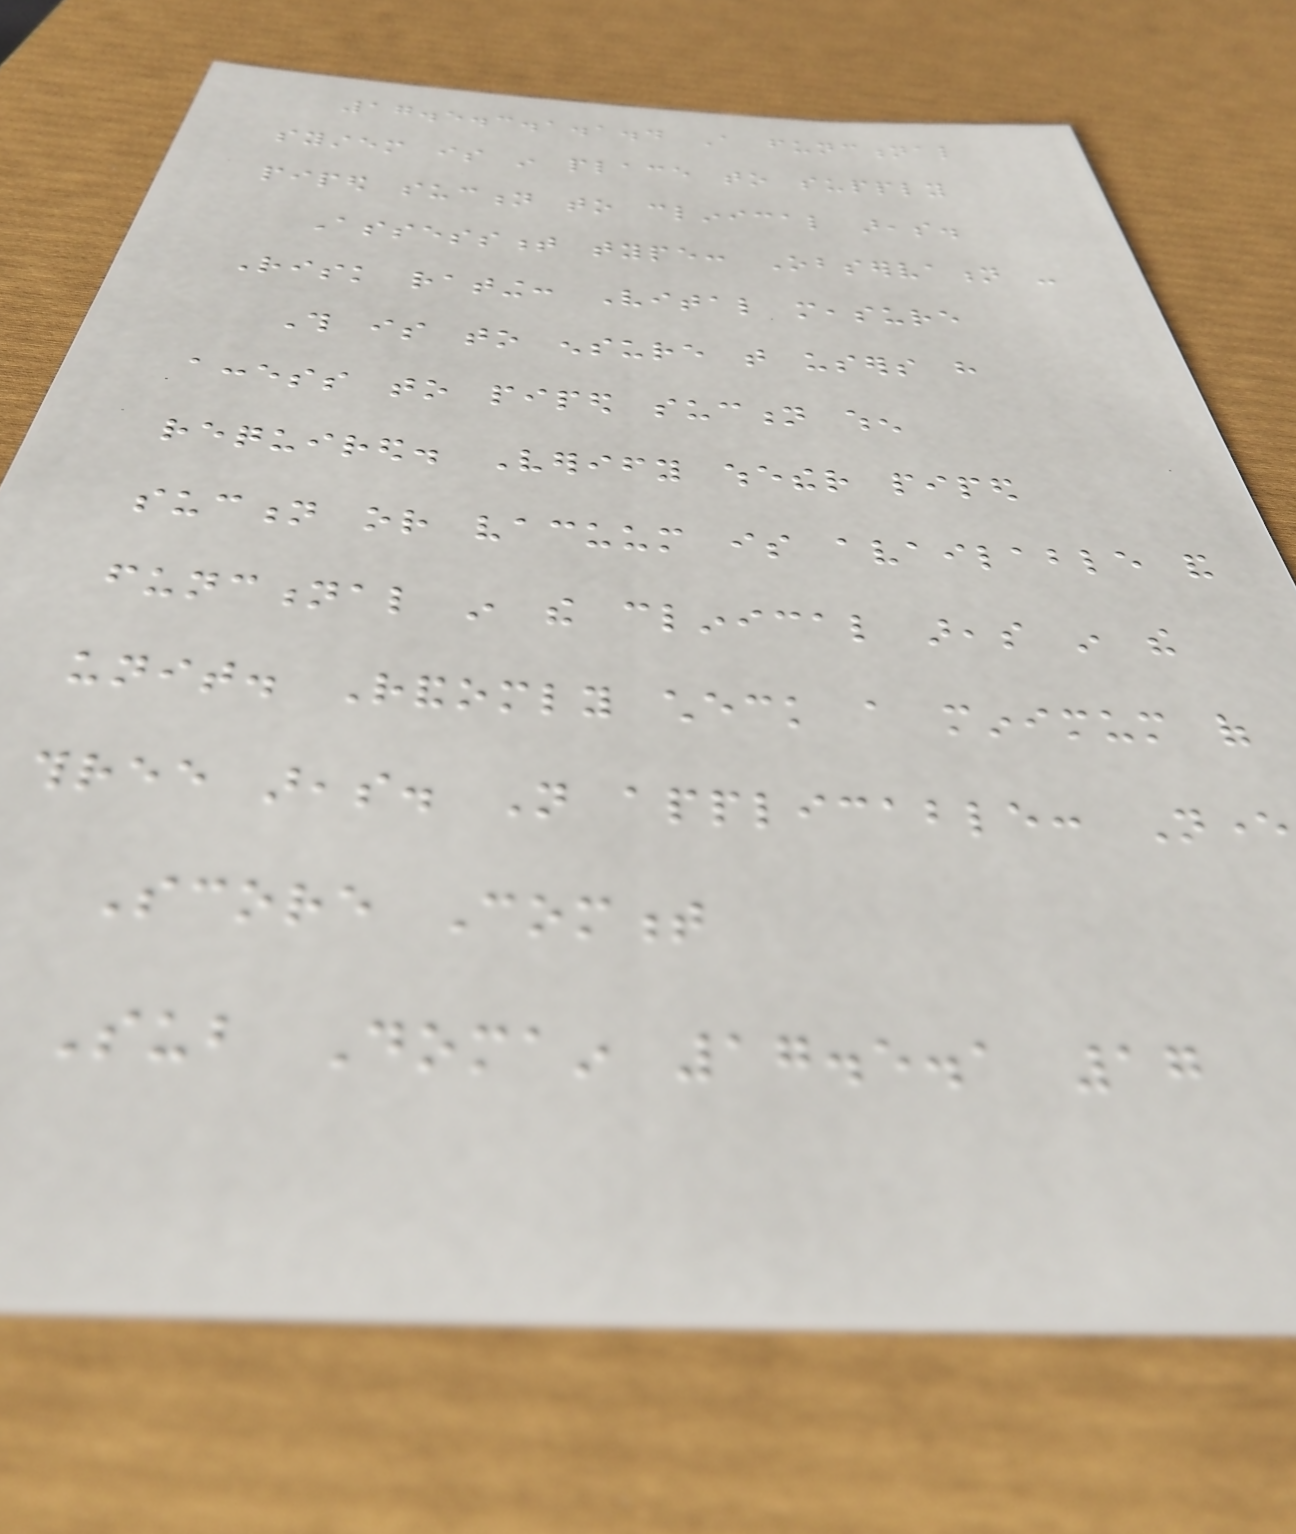17.5.3.1.1.4 A functional
system is in place to supply
piped suction to clinical areas.
Assessment type: Observation -
Risk rating: Vital measure
This is to ensure that users have
access to piped suction when
required. Verify whether piped
suction or vacuum is available and
functional in the clinical areas in the
unit. Randomly check a minimum of
three areas. Not applicable: Never
Score Comment
Sub Domain 17.5.1 17
